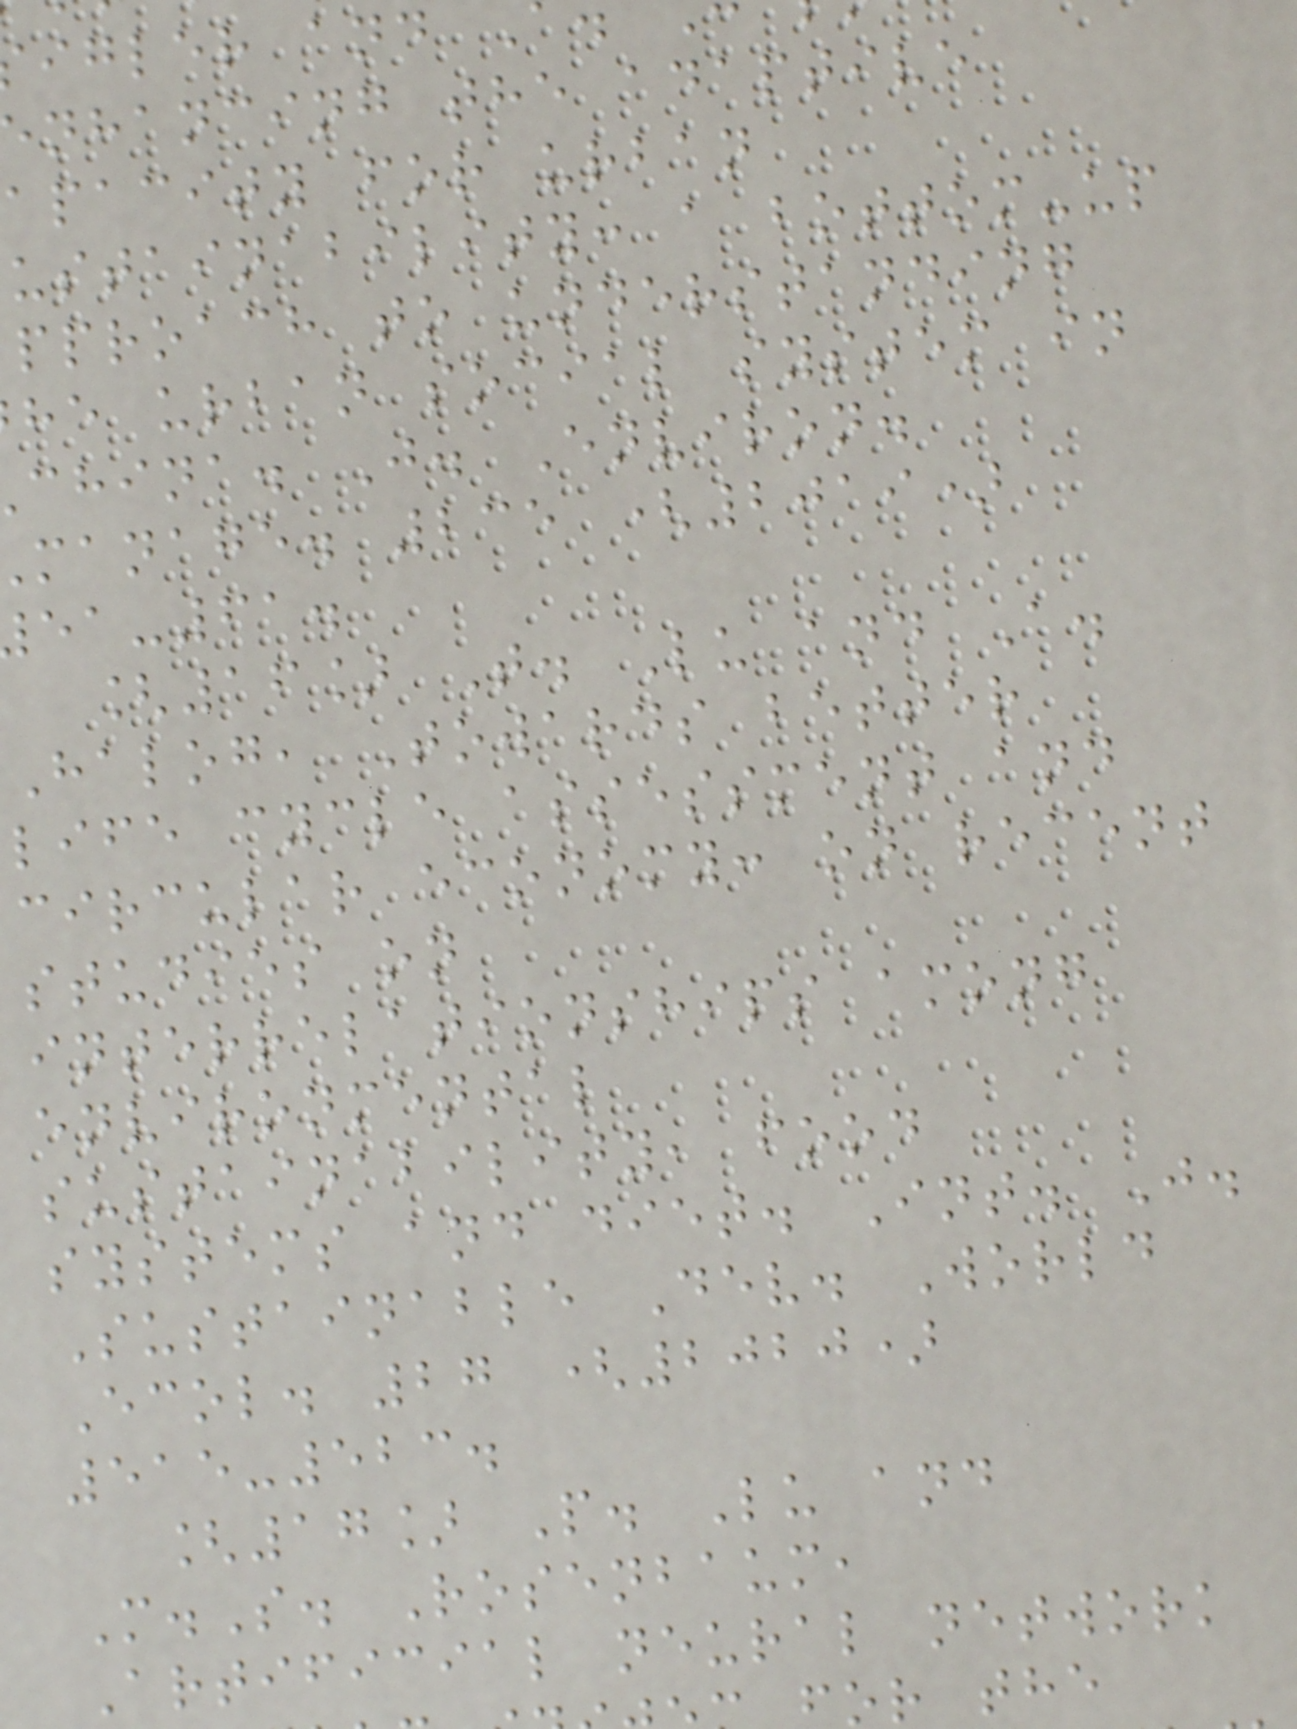igler and
nhancing the adaptive
apacity for urban
ustainability: a bottom-up
pproach to understanding
he urban social system in
china. J. Environ.
manage. 235 (2019)
-61.
[16] T. Lu and A.
Halog, Towards better
life cycle assessment and
circular economy: on recent
studies on
interrelationships among
environmental
sustainability, food
systems and diet. Int. J.
Sustainable Dev. World
Ecol. 27 (2020)
515-523.
[17] P. Lu and
M.S. Rosenbaum,
Artificial neural network
or the
